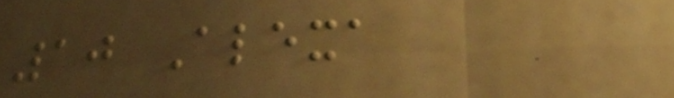10 Alexa
